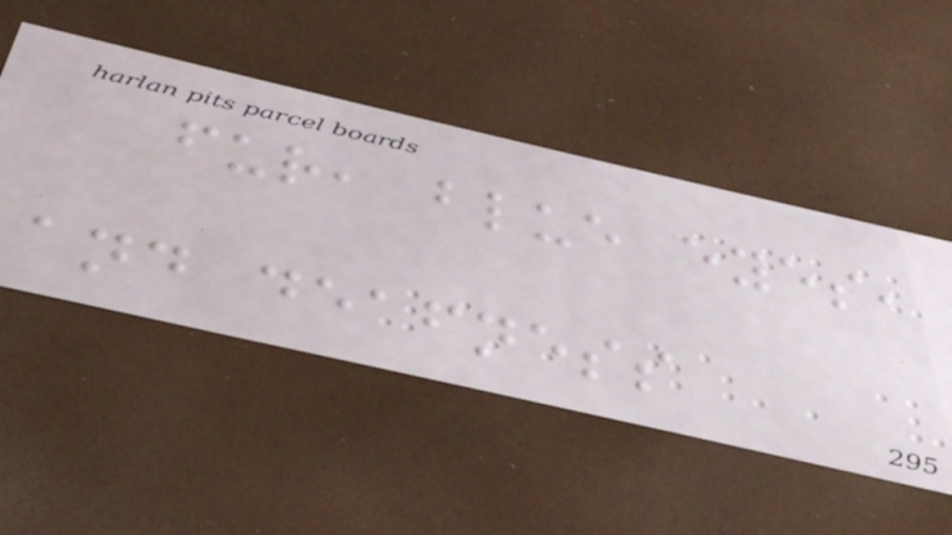fur, blue eyes,
and deafness
